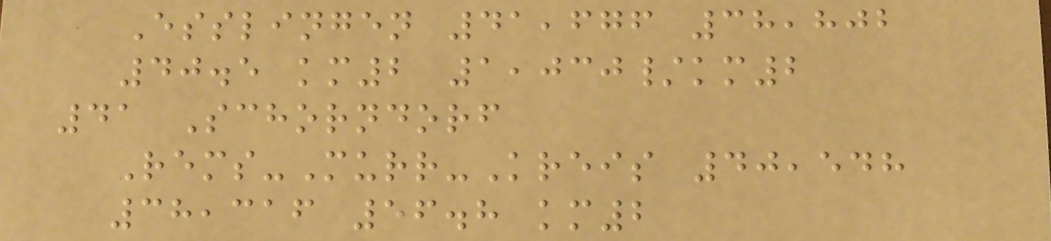Esslingen 41,676 38,802
40.5 km2 1,030/km2
41 Schorndorf
Rems-Murr-Kreis 40,548
38,316 56.8 km2
